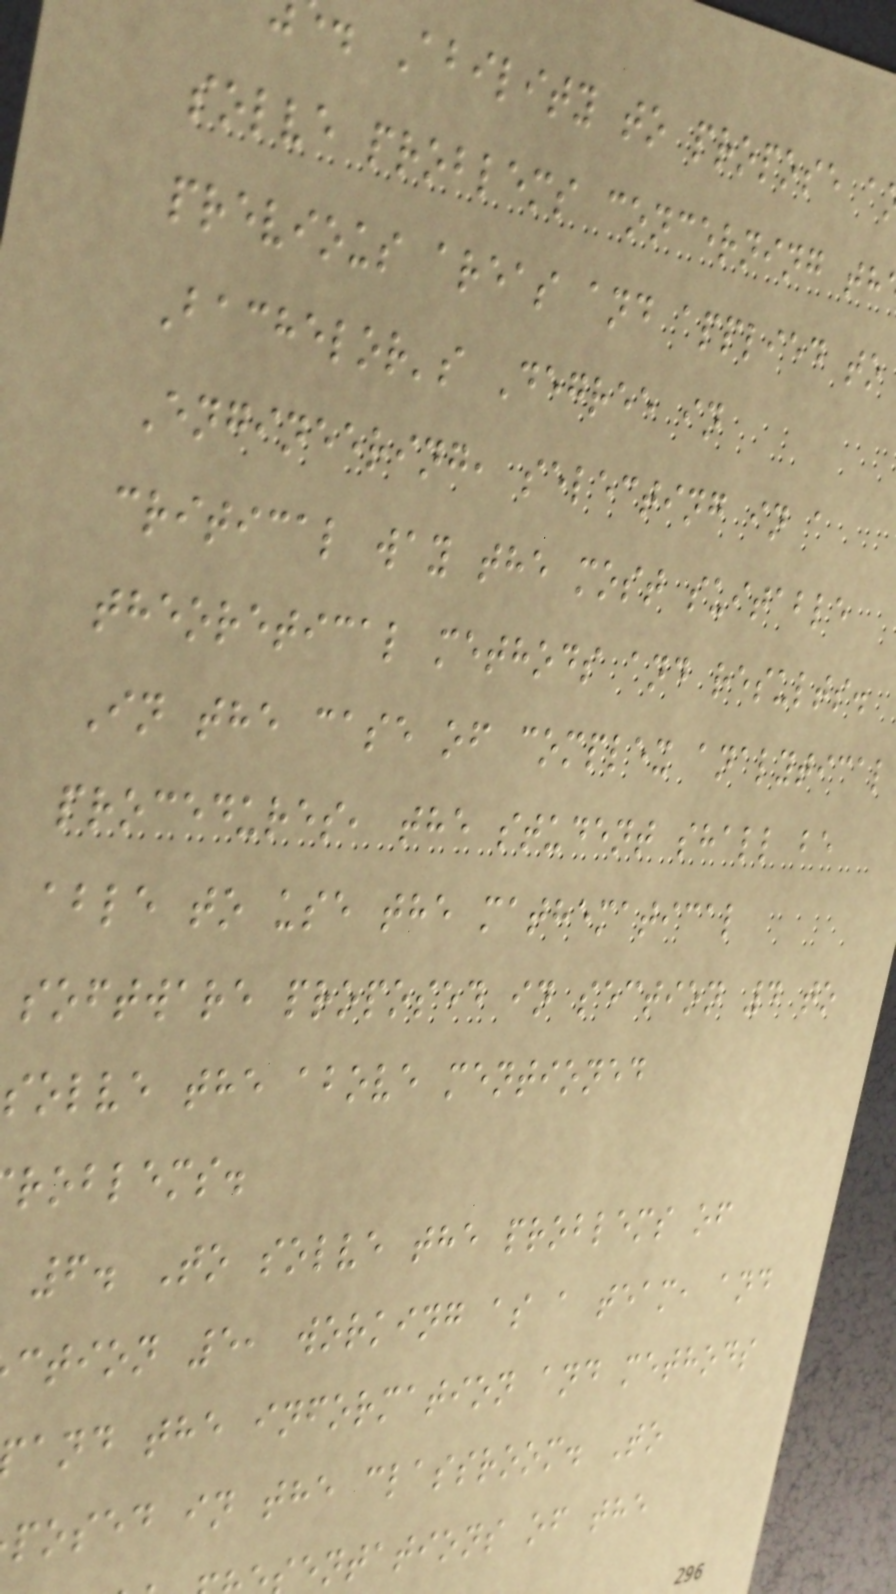. Ability to propose a
solve problems concerning th
previous areas and applied to
Bachelor's Degree in
Engineering, selecting in a
critical way the most suitable
theoretical methods and results.
In the case of complex analytical
procedures, the student shall be
able to use the mathematical
software proposed in section 4 to
solve the above mentioned
roblems.
6. To solve the problems of
ction 5, working as a team, and
and the information and methods
posed in the classroom. To
entations of the
